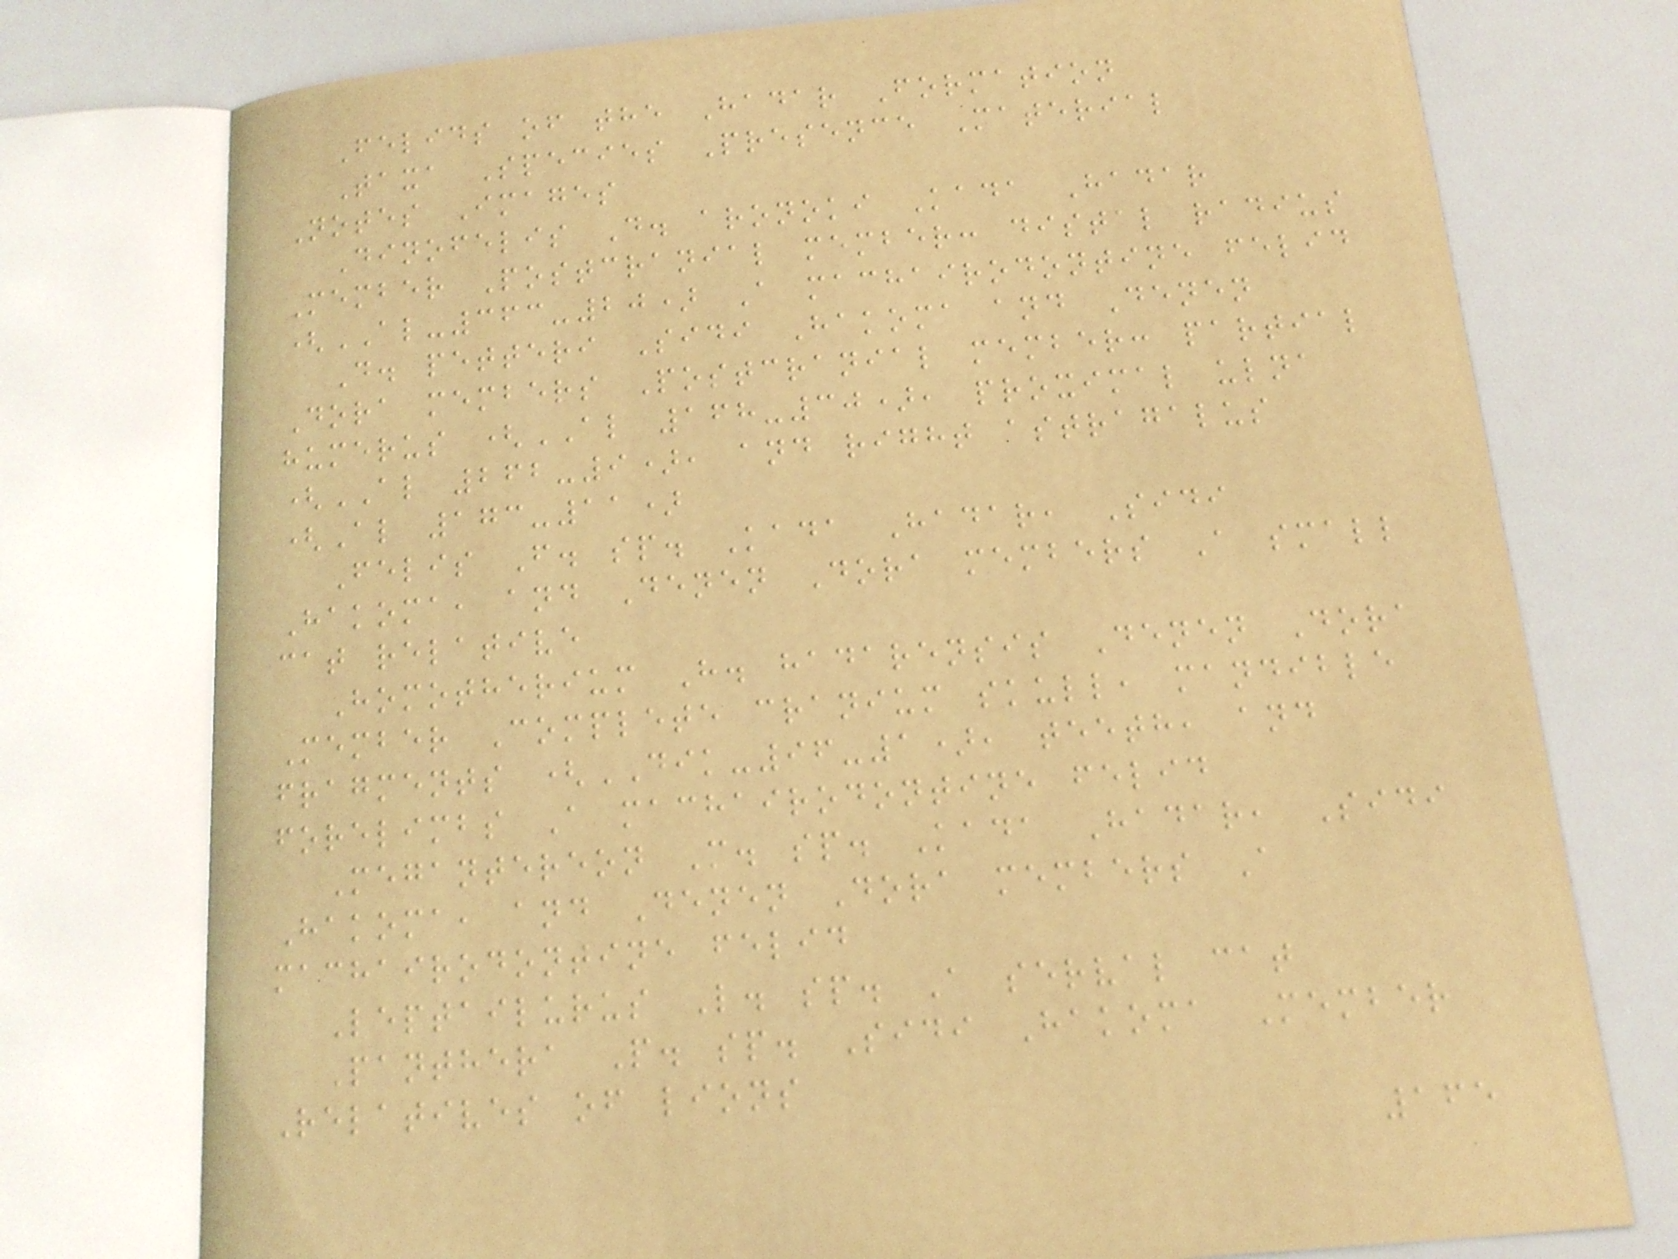Felids of the Hadar Formation
Taxa Species Presence Material
Notes Images
Dinofelis D. aronoki Kada Hadar
Member Postcranial member: distal radius
(AL-363-20) A machairodontine felid
D. petteri Sidi Hakoma and Denen
Dora members Postcranial member: partial
humerus (AL 168-30), proximal ulna
(AL 262-9), and right astragalus
(Al 173-11)
Felis F. sp. Kada Hadar, Sidi
Hakoma, and Denen Dora members A small
cat relative
Homotherium H. hadarensis Denen Dora
Member Complete cranium skull, mandible
fragments (DIK-96-1), teeth, and
forelimbs A machairodontine felid
Megantereon M. sp. Kada Hadar, Sidi
Hakoma, and Denen Dora members A
machairodontine felid
Leptailurus L. sp. A serval cat
Panthera P. sp. Sidi Hakoma Member
Relatives of lions
165
